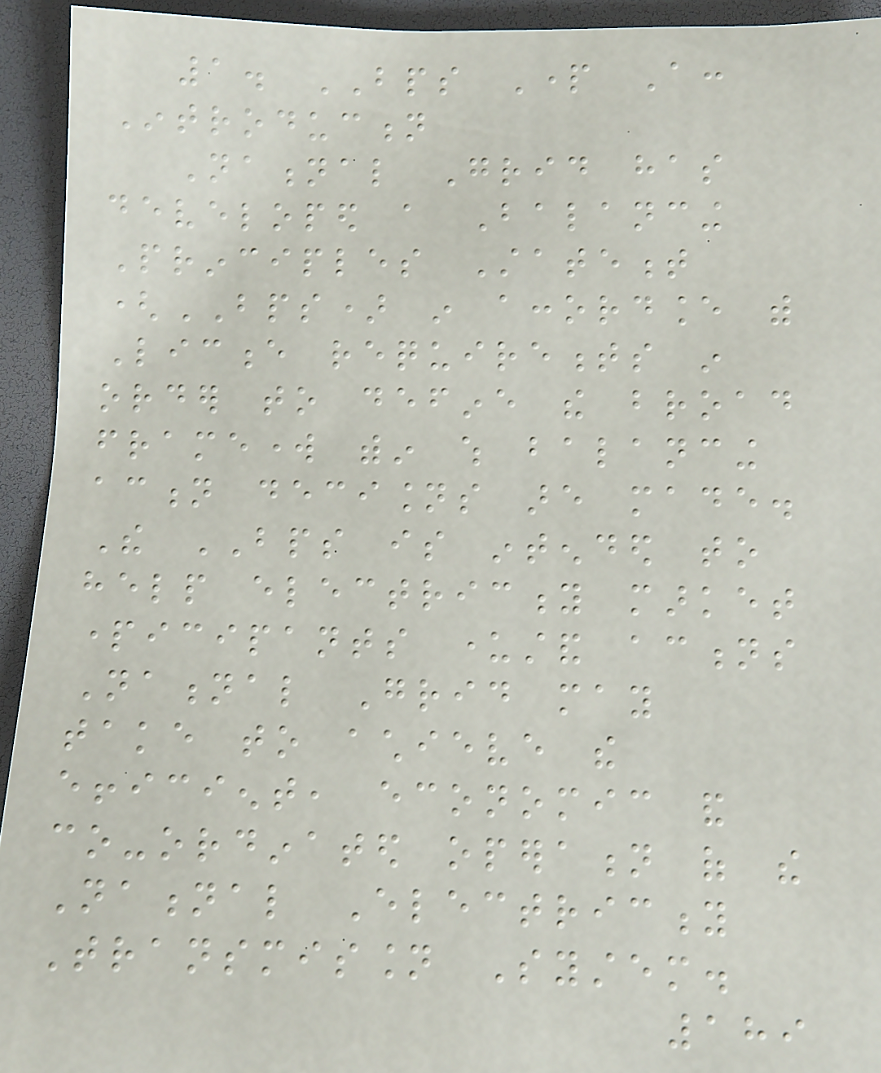1. BPS Part A:
Introduction
National Grid has
developed a Balancing
Principles Statement
(BPS) in accordance with
Licence requirements in
order to define the broad
framework within which balancing
action decisions are made.
The BPS is intended to
help electricity market
participants understand actions
National Grid may
take to achieve the
efficient, economic and
co-ordinated operation of the
National Electricity
Transmission System.
189
